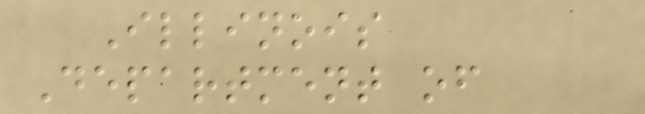Illinois
Department of
